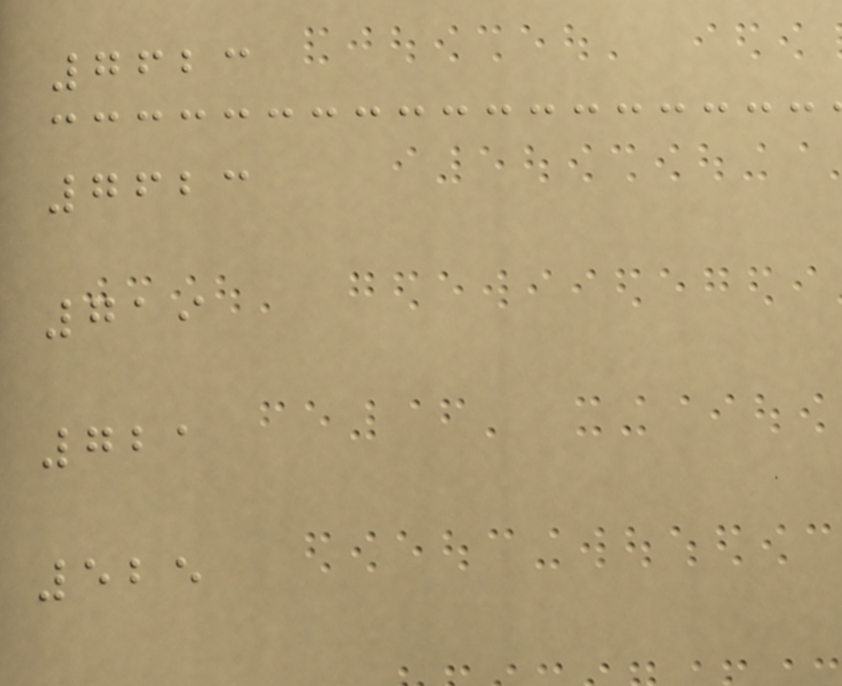7623
7623
719
721
525
